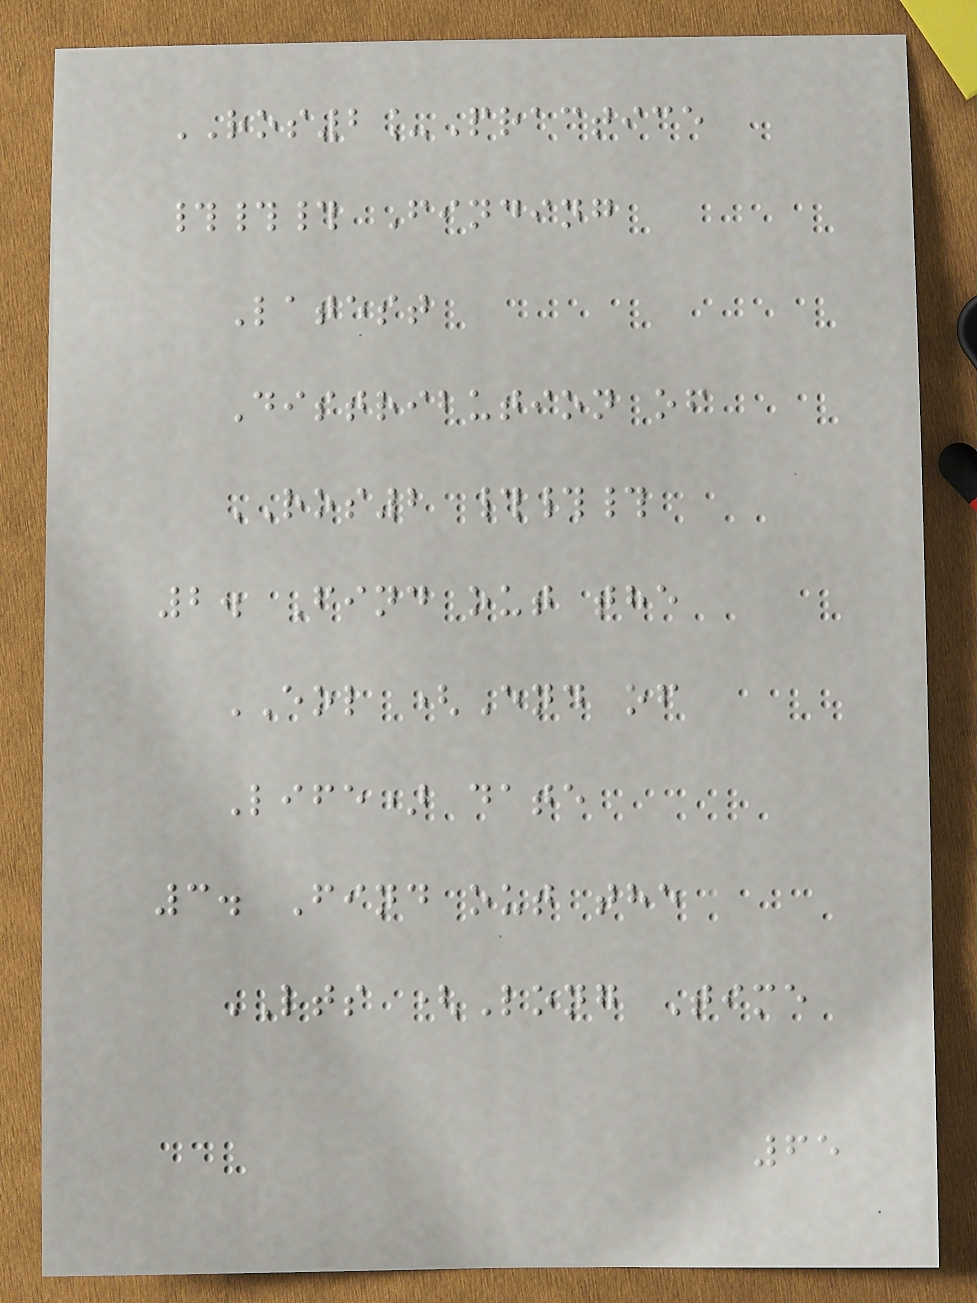ROS2_Practice
### Finding
Latest
Distribution of
ROS2 ###
2. Find out the
EOL (End of
Life) date
3. Find out the
LTS (Long Time
65
